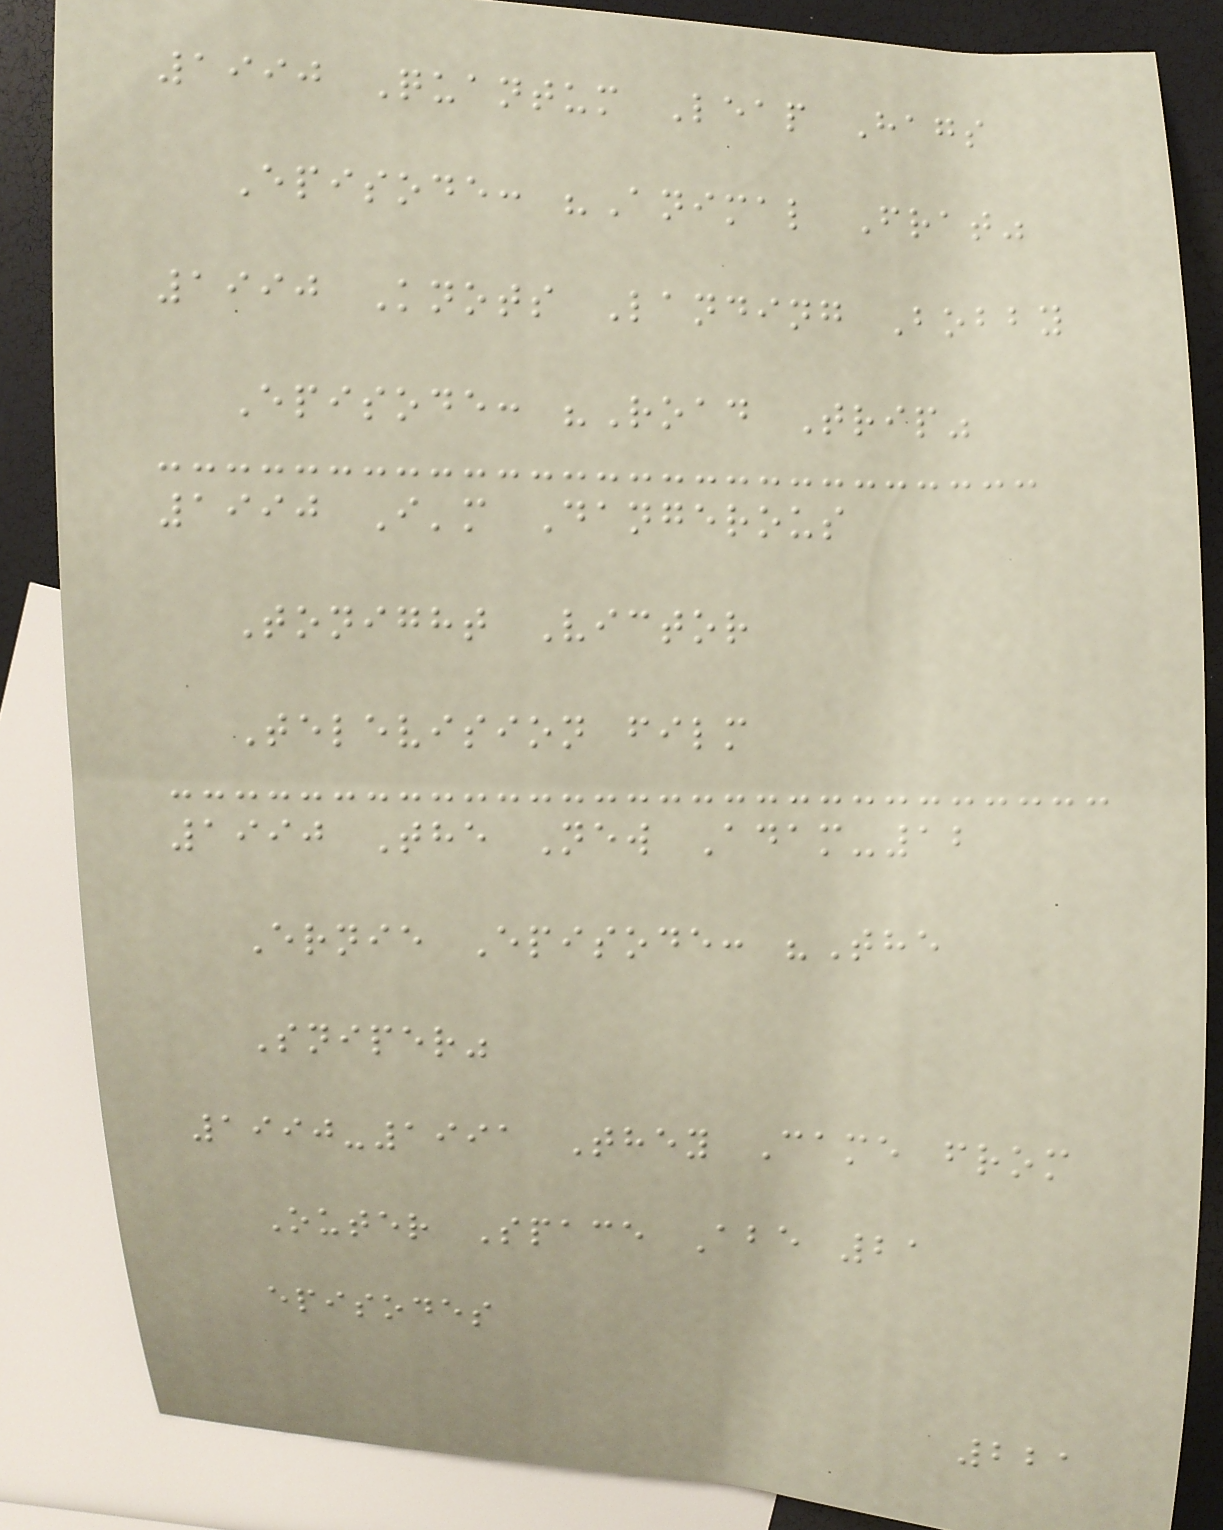1990 Quantum Leap Hags
Episode: "Animal Frat"
1990 Knots Landing Bobby
Episode: "Road Trip"
1990 I'm Dangerous
Tonight Victor
Television film
1990 The New Adam-12
Ernie Episode: "The
Sniper"
1990-1991 They Came from
Outer Space Abe 21
episodes
221
